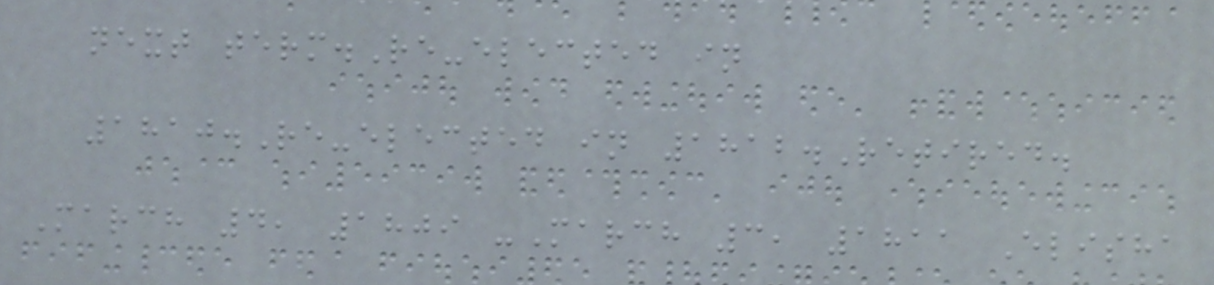next term.Re-elected in
1810.Re-elected in 1812.Retired.
March 4, 1809 -March 3, 1811 Elisha
